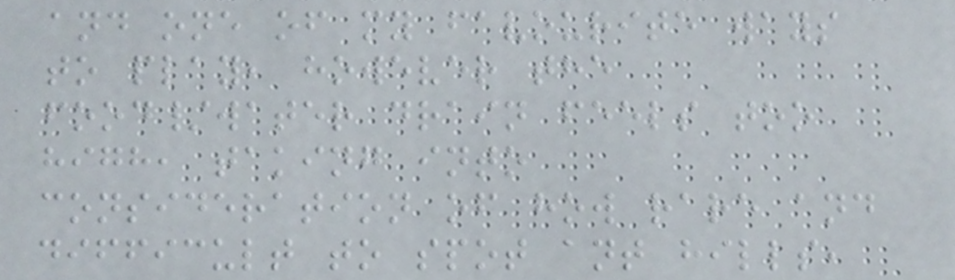and one of my favourite ways
to play, however the
food/water drain feels too
high, taking into
consideration of how rare and
difficult to spot ant hills,
